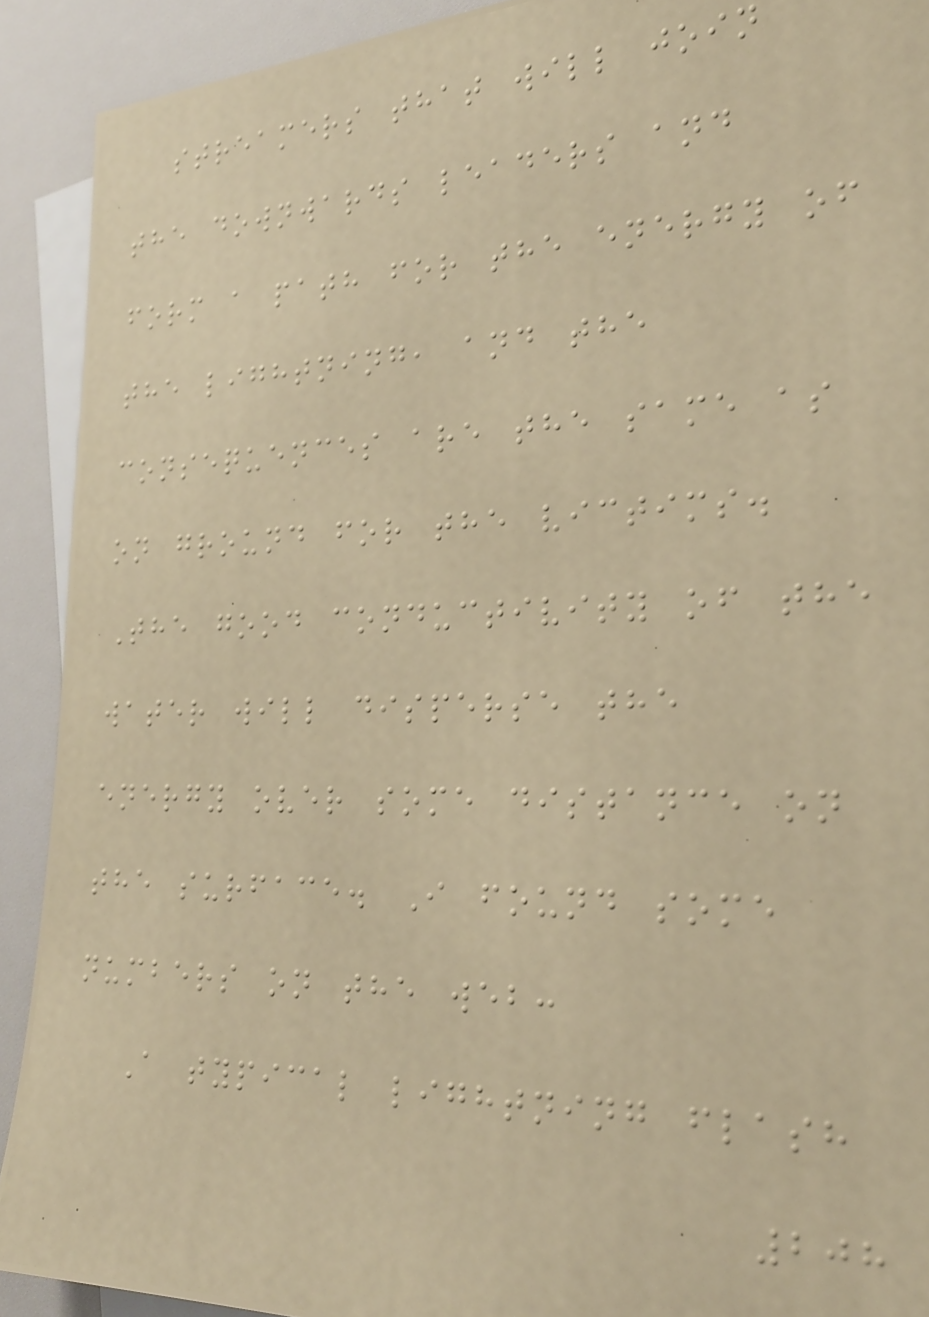streamers that will join
the downwards leaders and
form a path for the energy of
the lightning, and the
consequences are the same as
on ground for the victims.
The good conductivity of the
water will disperse the
energy over some distance on
the surface. I found some
numbers on the web:
A typical lightning flash
208
